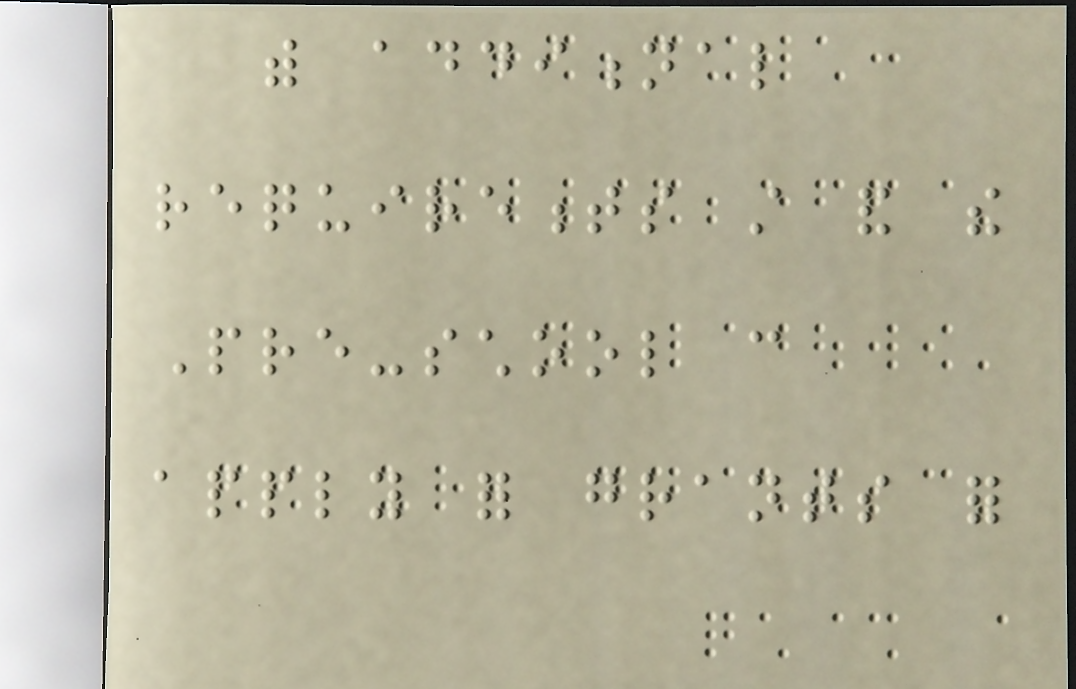with additional
requirements still and the
Pre-school can
apply for grants for
